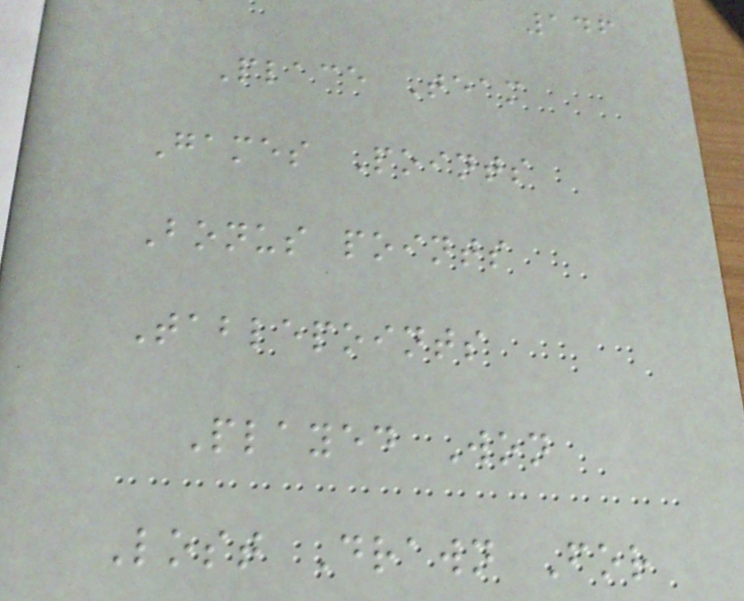146
Place Team
Games Points
Bonus points
Tablepoints
Played Won
Lost Drawn For
